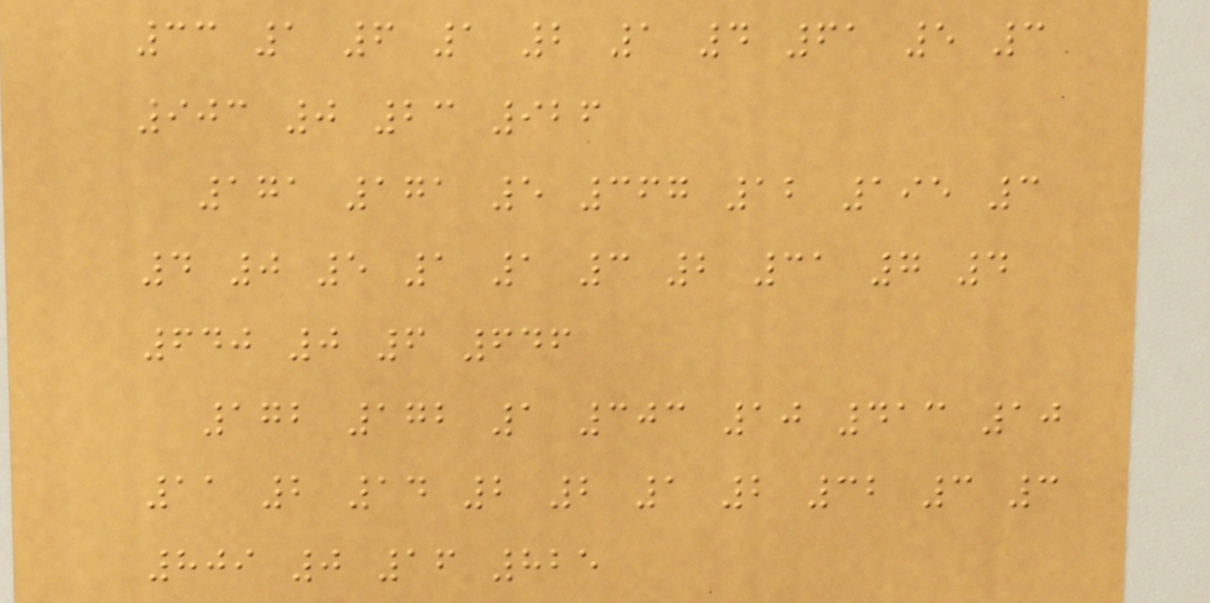33 1 6 1 2 1 4 61 5 3
903 0 23 926
171 171 5 367 12 195 3
4 0 5 1 1 3 2 31 7 4
640 0 6 646
172 172 1 303 10 413 10
11 2 14 2 2 1 2 32 3 3
809 0 16 825
